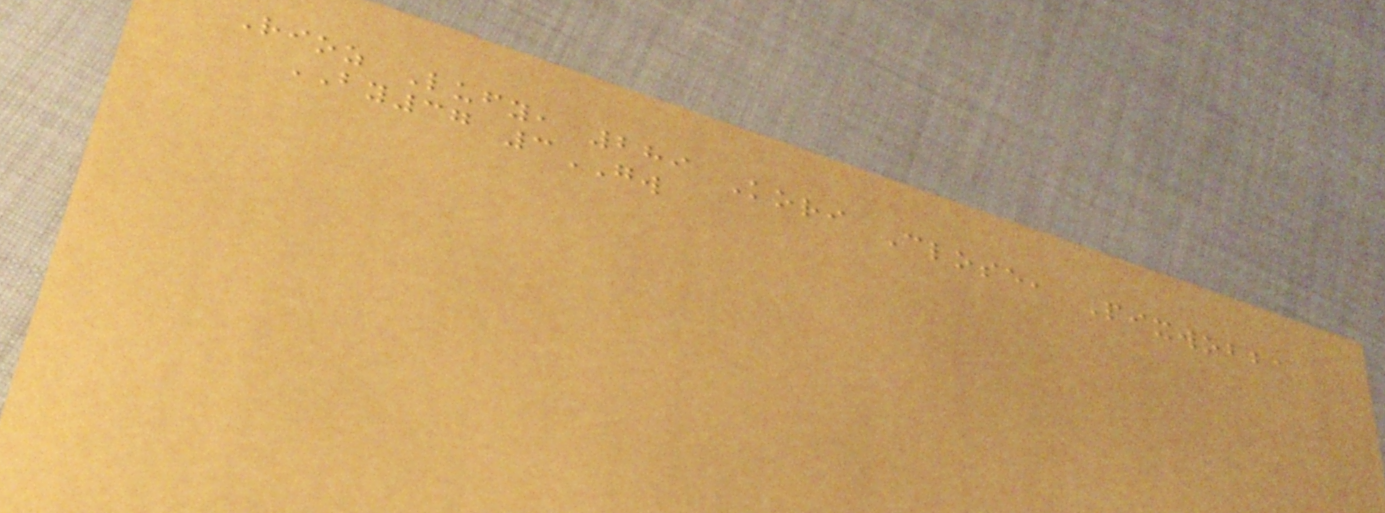Rioz Lufy, 289 Kori Close, Pixwobba
BY37 3GW
